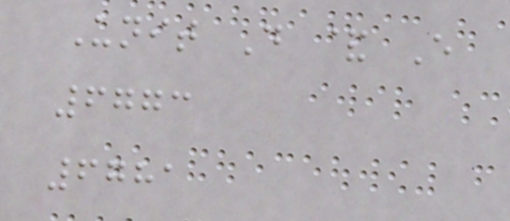Unit D & E
6773
6781
